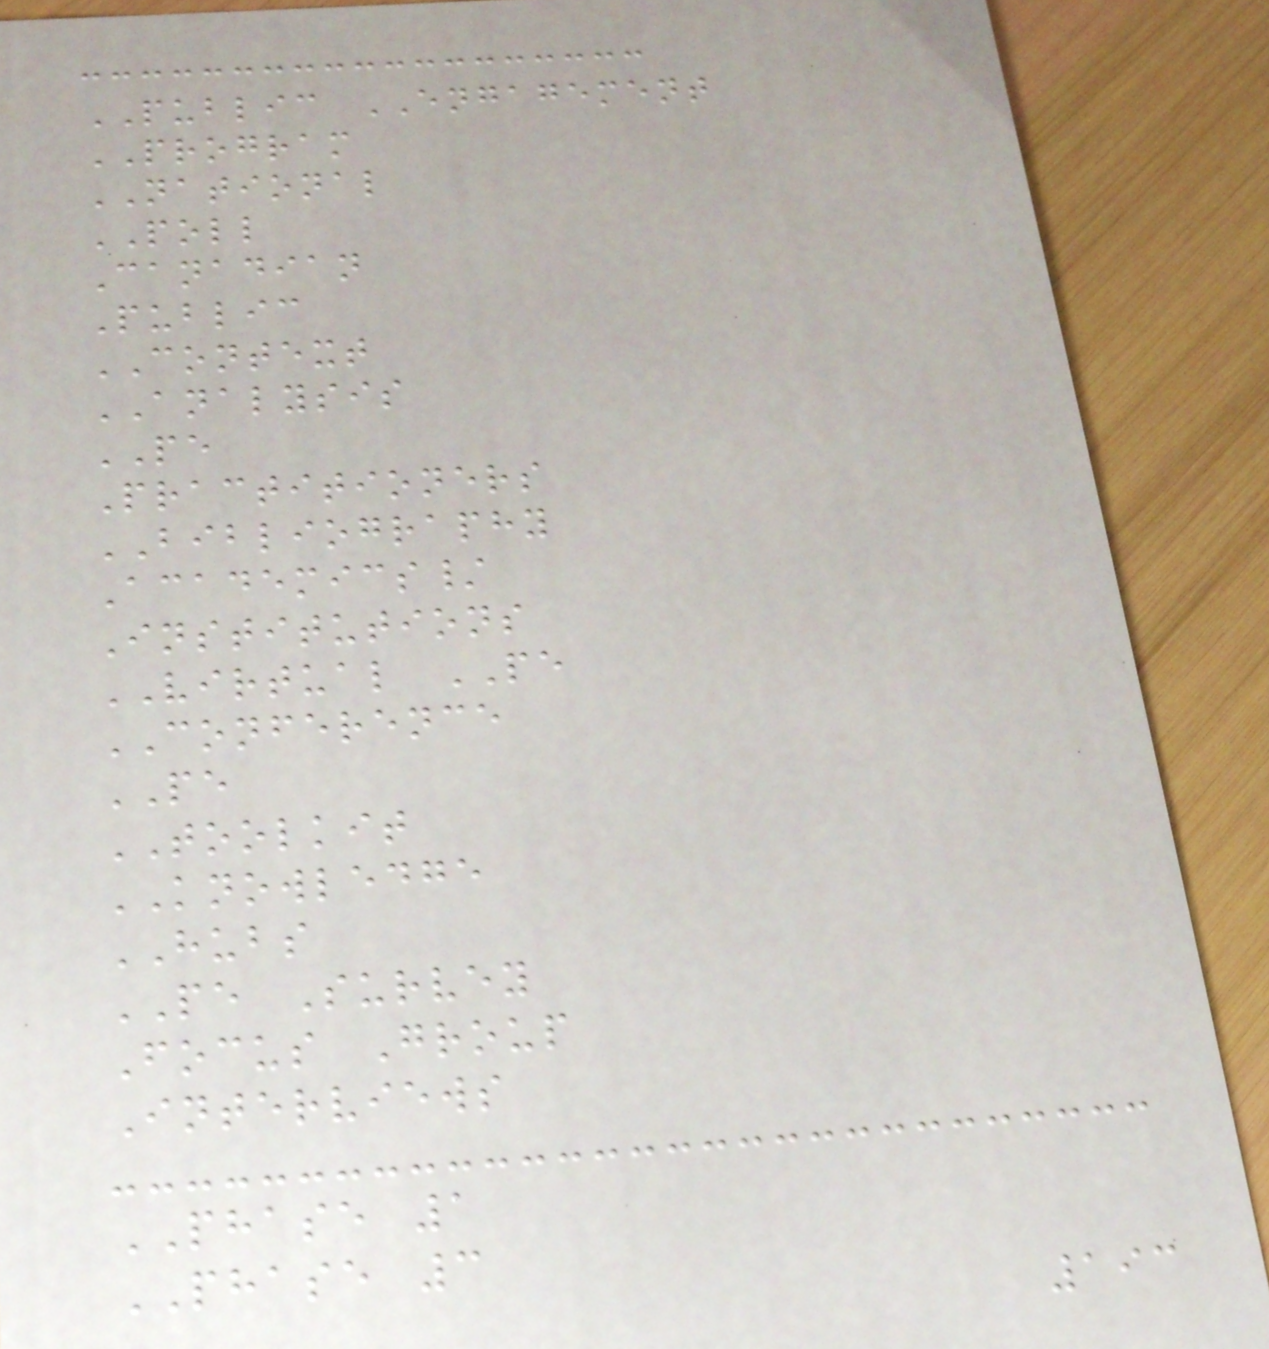PUBLIC ENGAGEMENT
PROGRAM
NATIONAL
POLL
Canadian
Public
CONTEXT
ANALYSIS
PE
Practitioners
BIBLIOGRAPHY
Academics/
Institutions
VIRTUAL PE
CONFERENCE
PE
TOOLKIT
KNOWLEDGE
HUBS
PE Survey
Focus Group
Interviews
PHASE 1
PHASE 3
193
